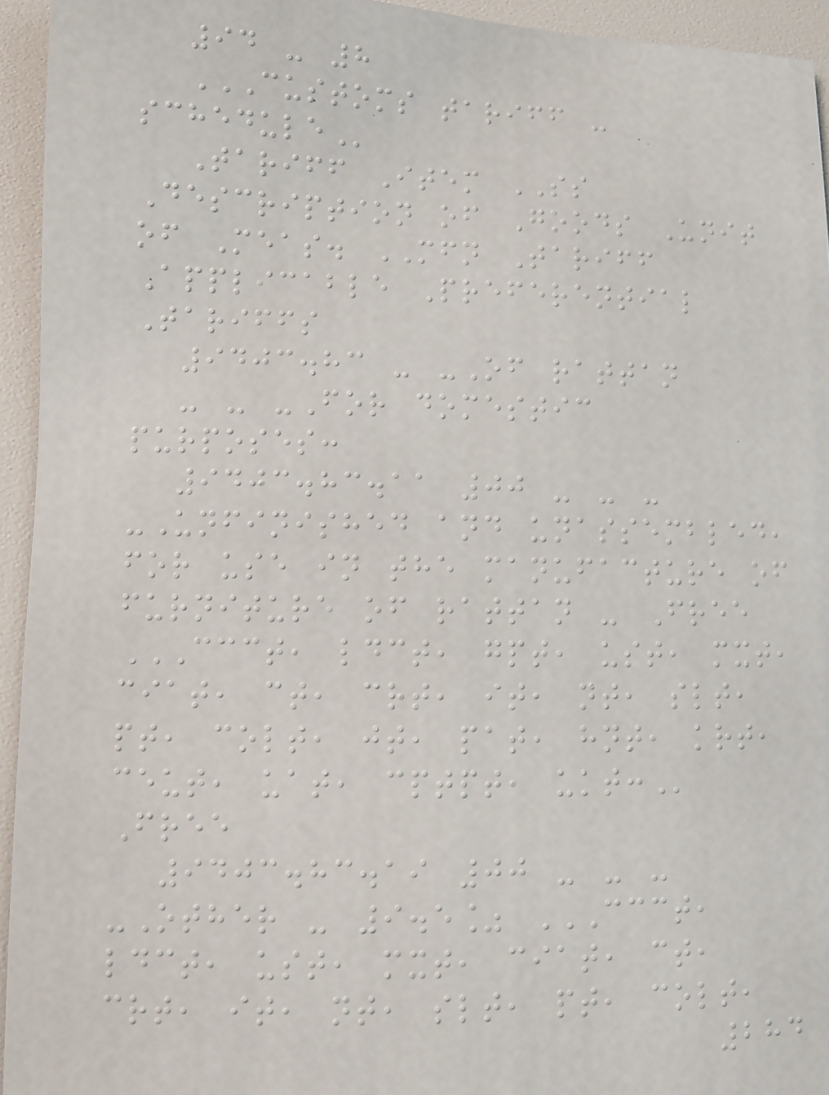94 - 8
CUSTOMS TARIFF -
SCHEDULE
Tariff Item SS
Description of Goods Unit
of Meas. MFN Tariff
Applicable Preferential
Tariffs
9403.83 - -Of rattan
- - -For domestic
purposes:
9403.83.11 00 - - -
-Unfinished and unassembled,
for use in the manufacture of
furniture of rattan - Free
CCCT, LDCT, GPT, UST, MXT,
CIAT, CT, CRT, IT, NT, SLT,
PT, COLT, JT, PAT, HNT, KRT,
CEUT, UAT, CPTPT, UKT:
Free
9403.83.19 00 - - -
-Other - 9.5% CCCT,
LDCT, UST, MXT, CIAT, CT,
CRT, IT, NT, SLT, PT, COLT,
284
